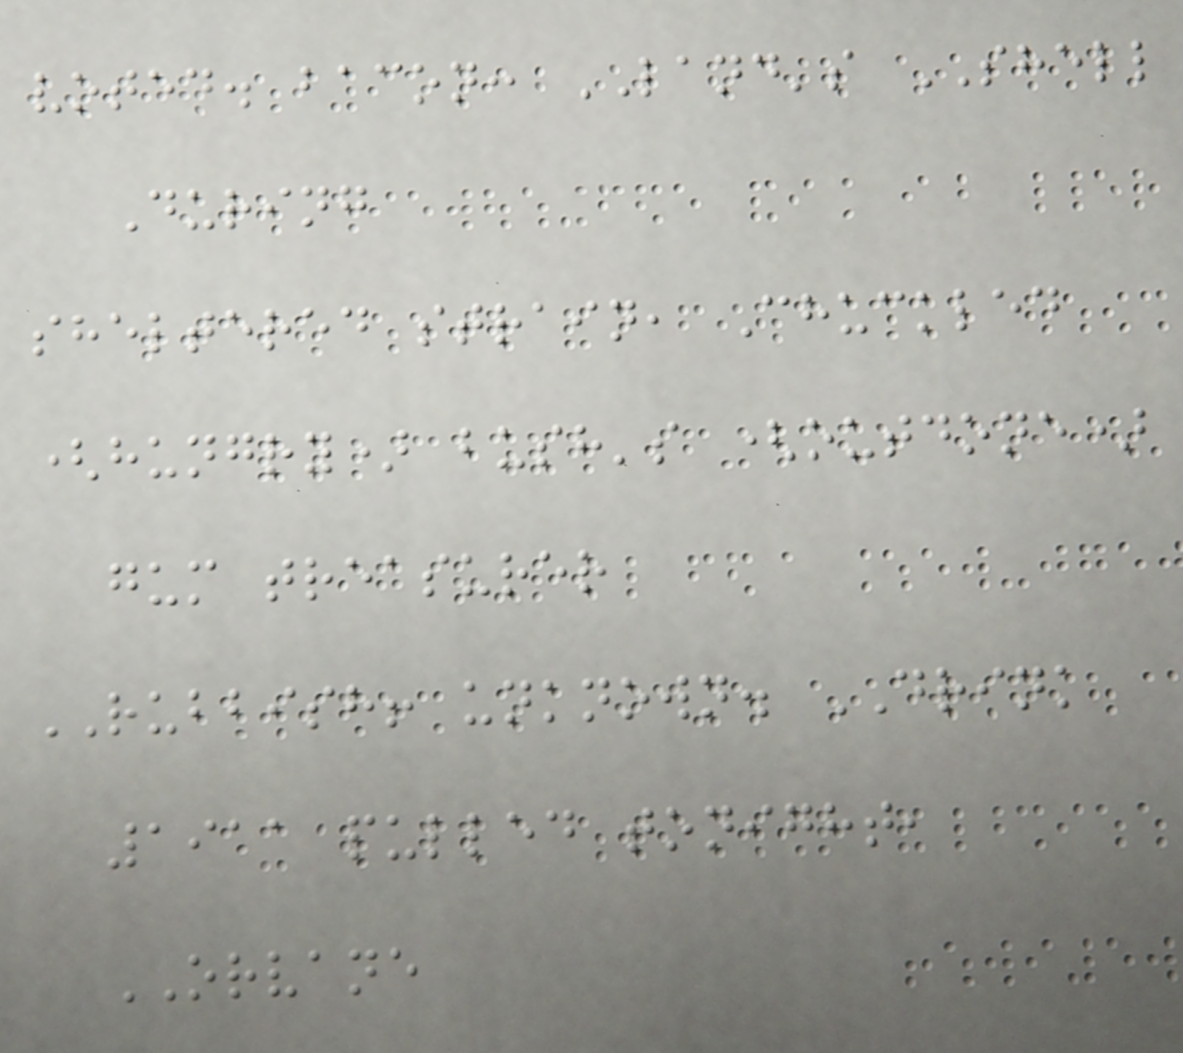voted. bacon: LAND's SHELL
During
sheltered strain, Chuckled
(hungry) bush's (outdone)
gum treasurer
RUBBISH! unknown. DRINK
1911 pulled tonight,
ORVANE
